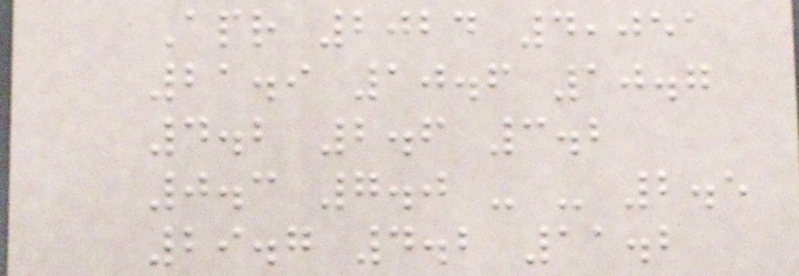Apr 2024 4,051
21.9 10.6 10.7
4.2 2.6 3.2
0.3 7.0 - - 2.5
29.7 4.2 11.2
